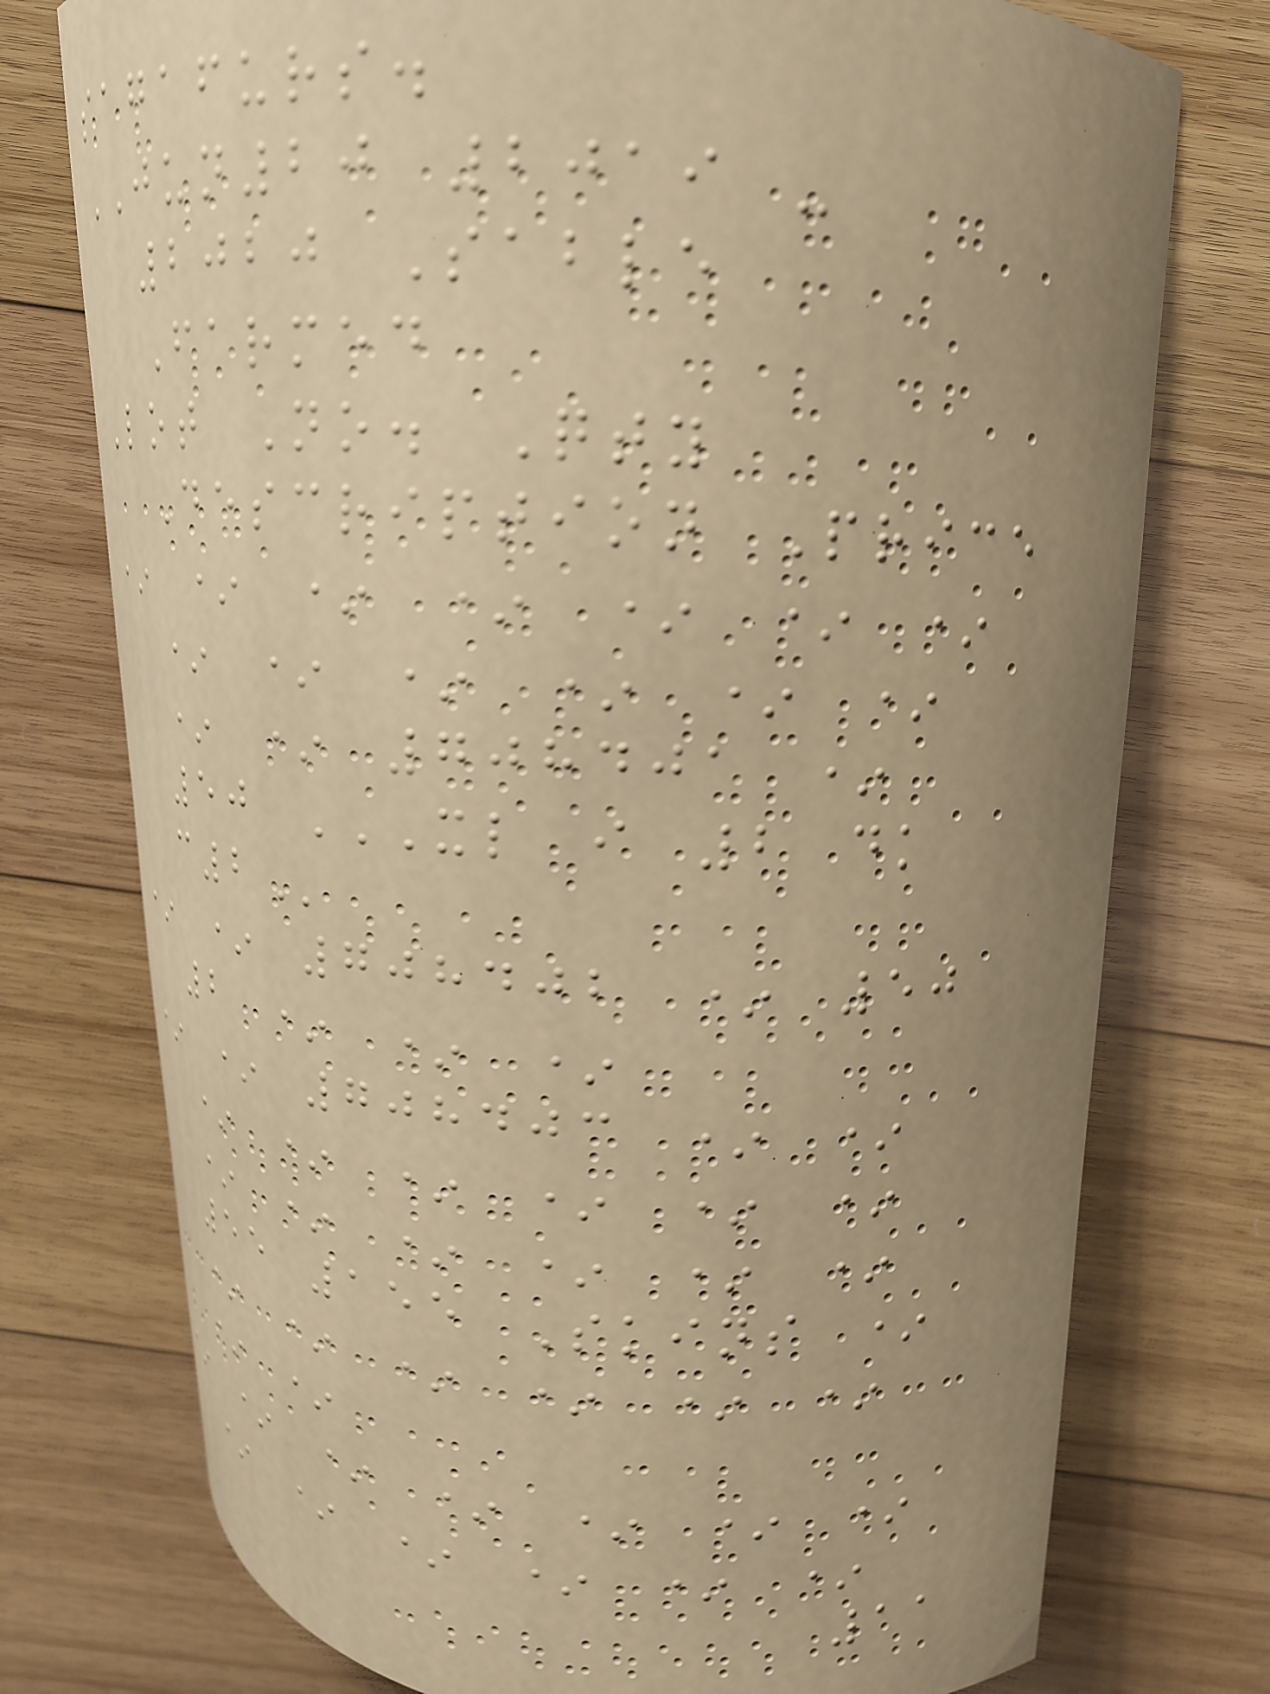sagafurs.
JUN20 2019 -
2020 Sable
Farmed
Lot No. Qty
Description Price
* * * * * * *
* * * * * *
* * 708401 *
50 XL I 2 DK
C2
* * 708402 * 50
2 * * *
* * 708403 * *
* * * * * *
* * * * * *
55 155 Skins *
* * * * * *
* *
* * * * * * *
* * * * * *
11
